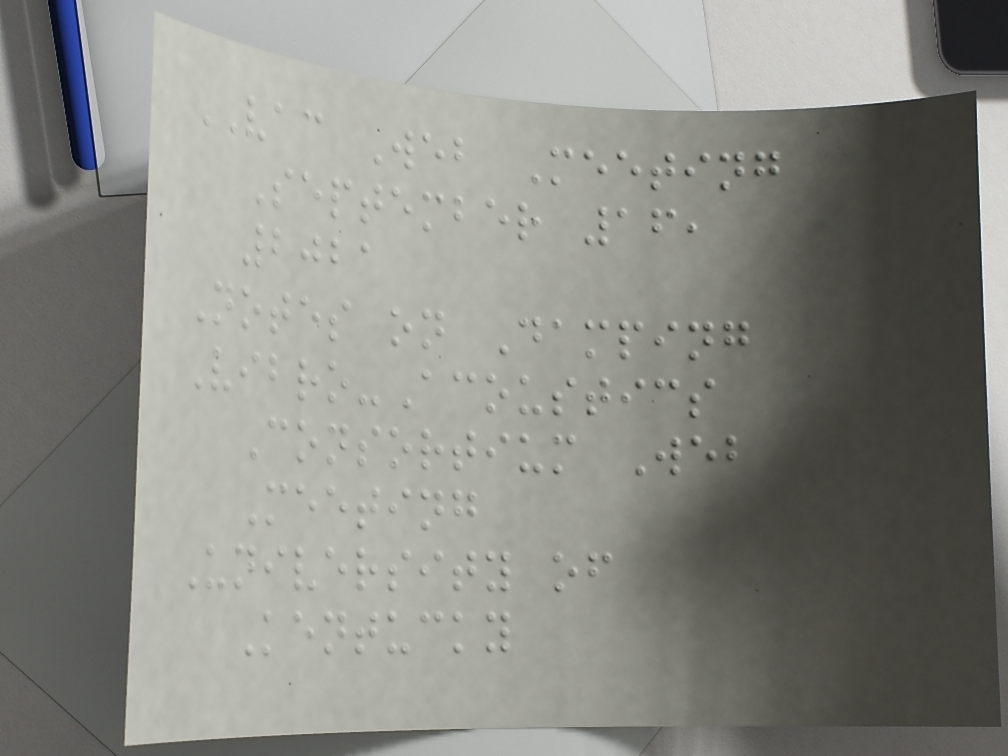VAC Web Meeting
September 16,
2021
Notes on Damping
Vibro-Acoustics
Consortium Web
Meeting
University of
Kentucky
